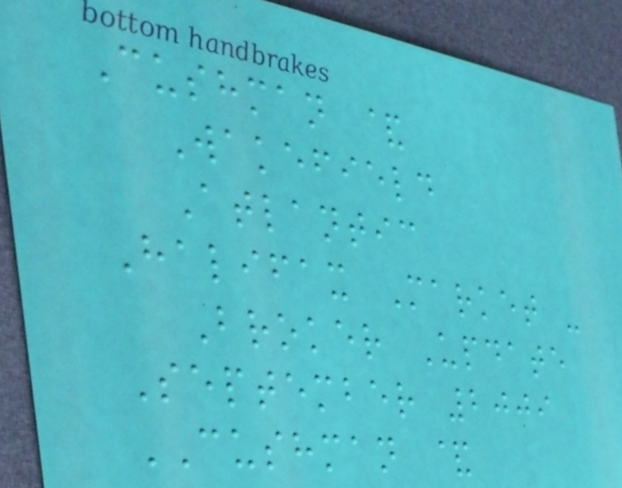Cushman &
Wakefield
Atlantic
Halifax Market -
Broker Update
September 2009
CUSHMAN &
